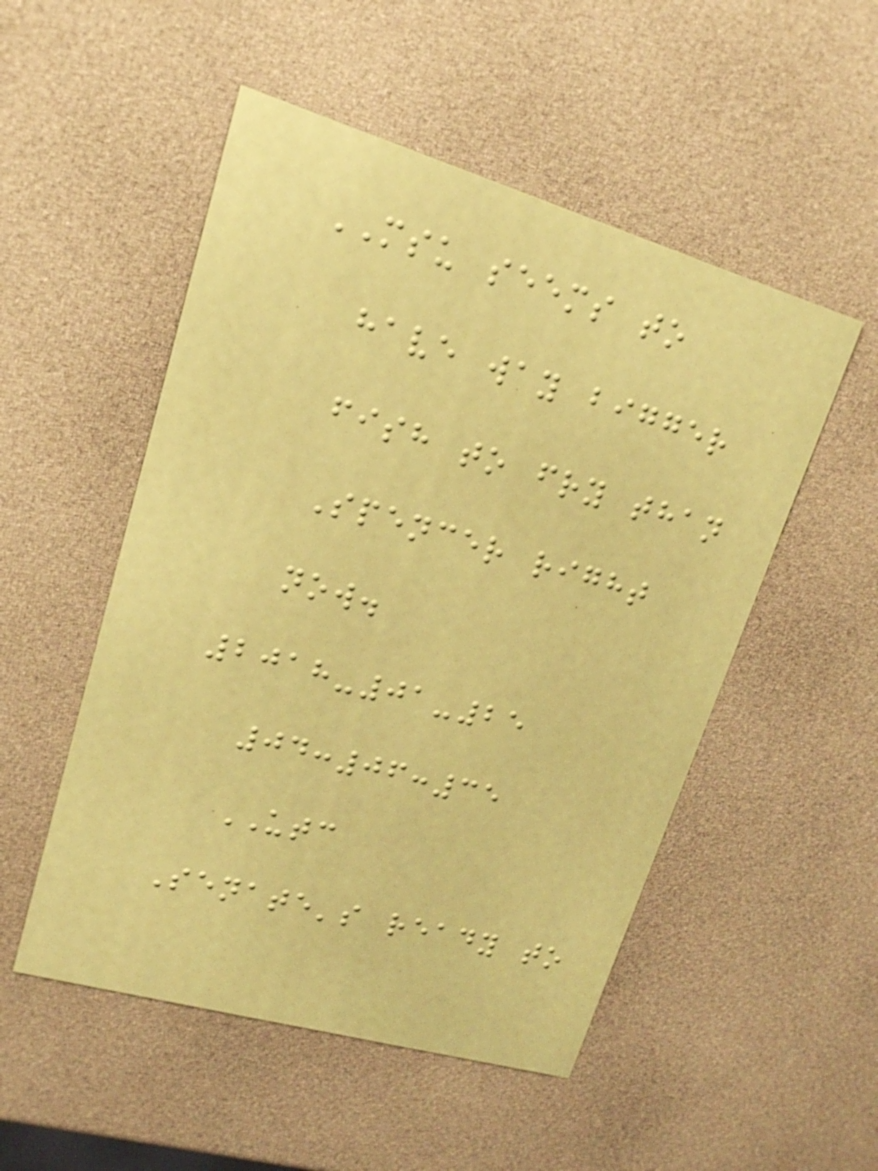MSU seems to
have way bigger
fish to fry than
Spencer right
now.
2018-01-25
04:06:35
UTC
Senate's ready to
